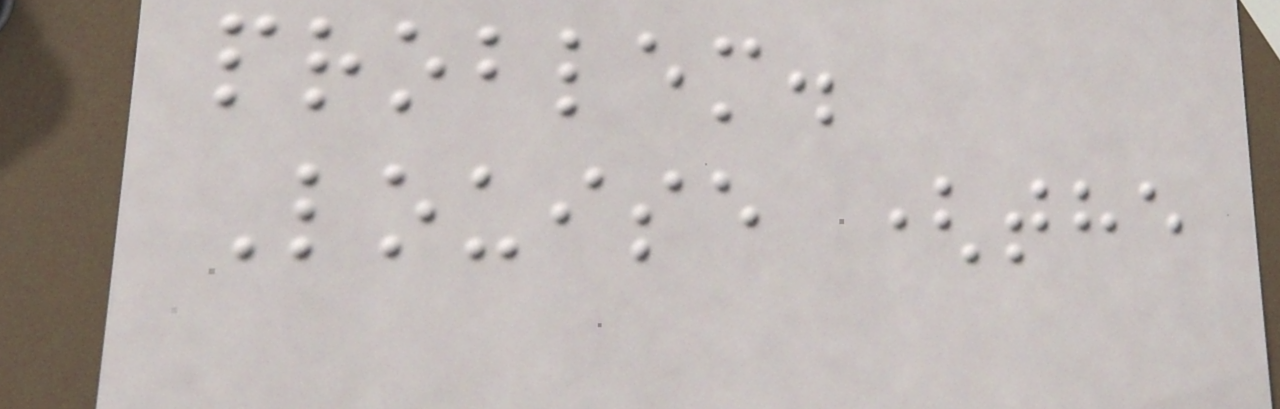problem.
Louise (the
